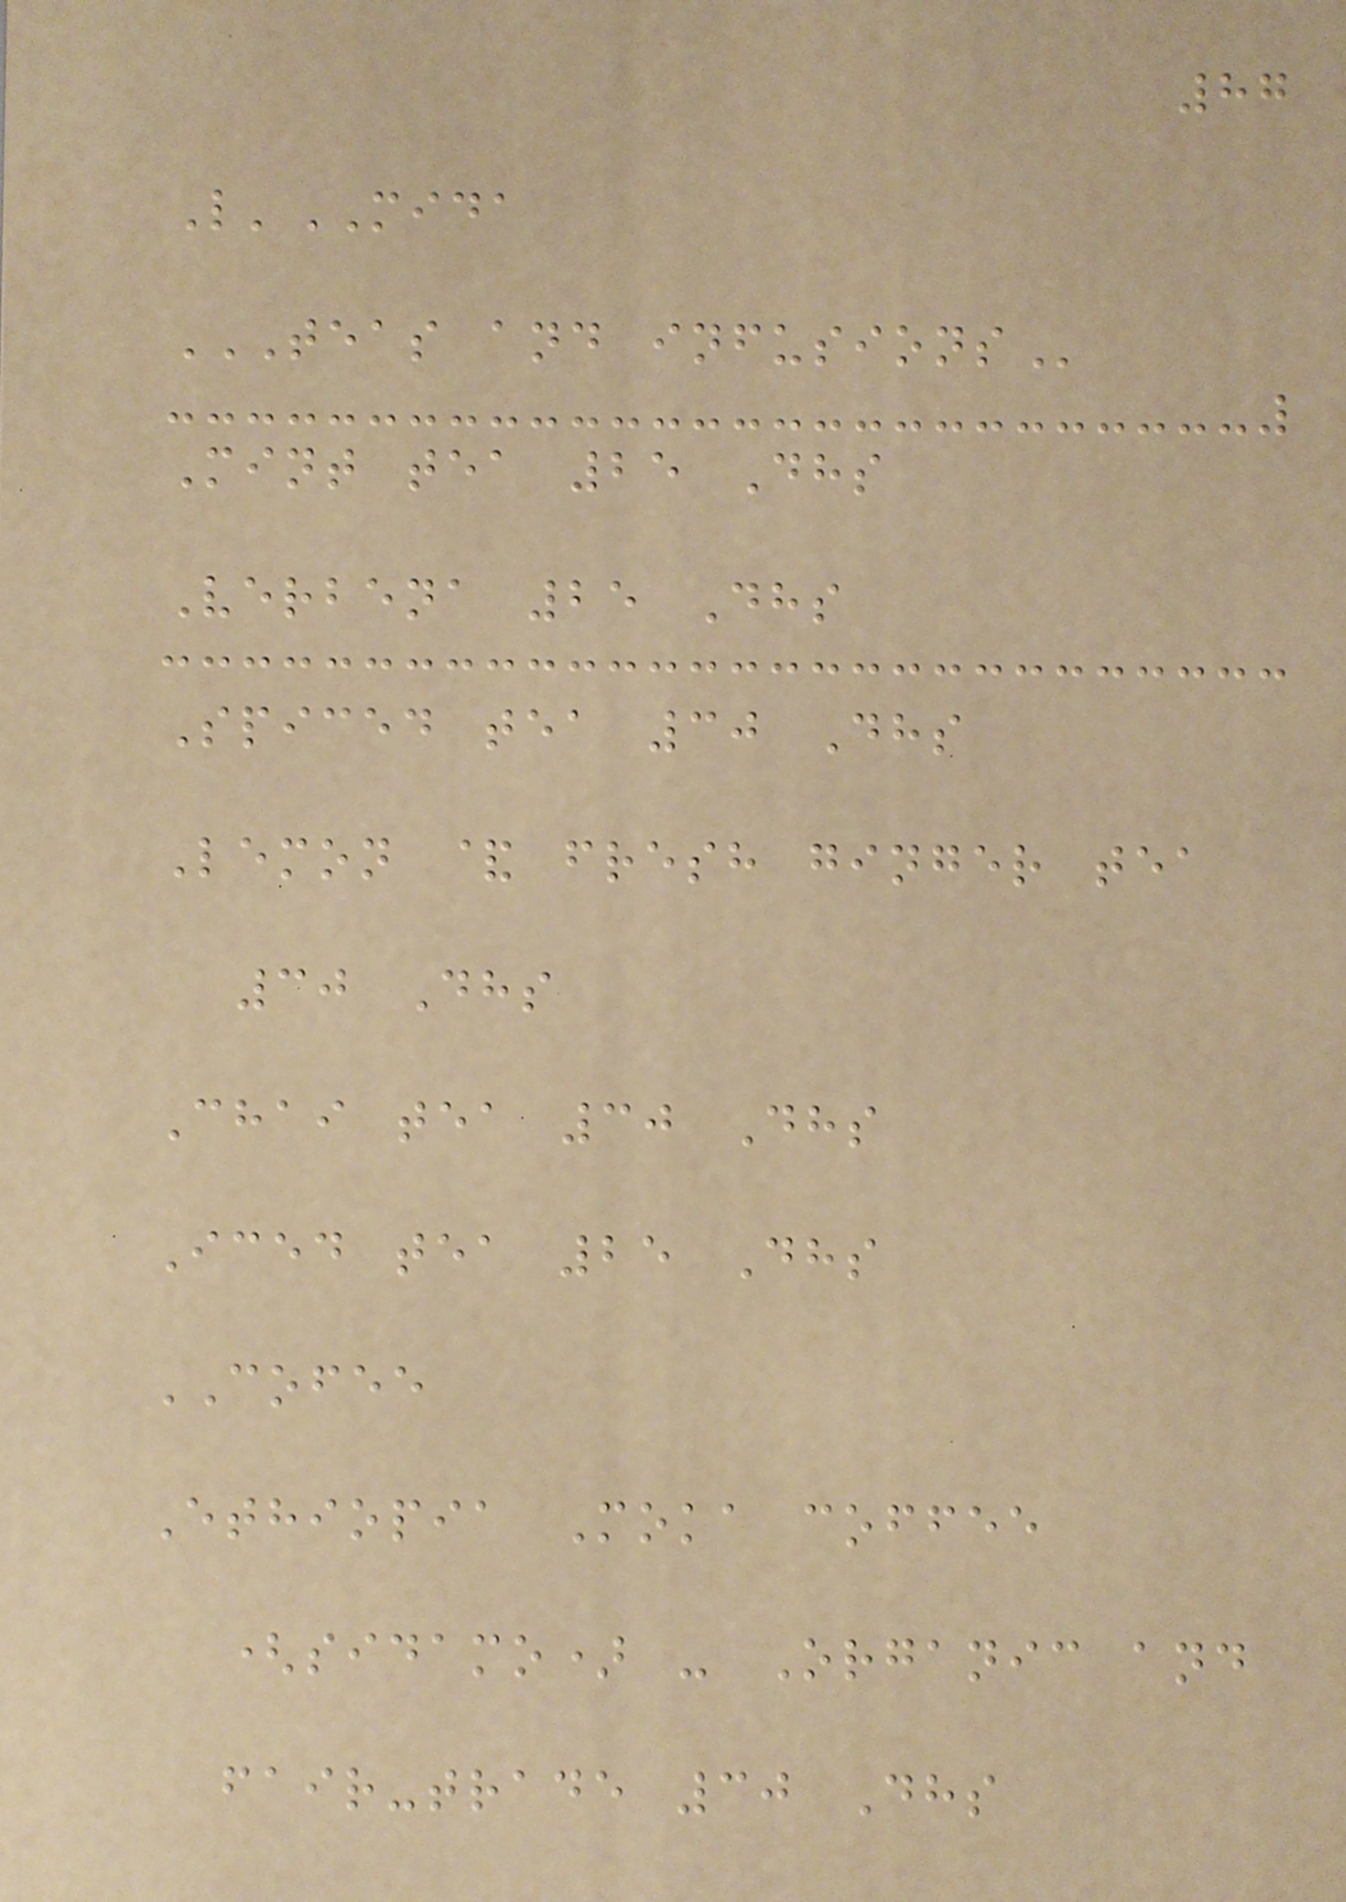87
L'MIDA
TEAS AND INFUSIONS
Mint tea 25 Dhs
Verbena 25 Dhs
Spiced tea 30 Dhs
Lemon & fresh ginger tea
30 Dhs
Chai tea 30 Dhs
Iced tea 25 Dhs
COFEE
Ethiopia Moka coffee
(sidamo) - Organic and
fair-trade 30 Dhs
